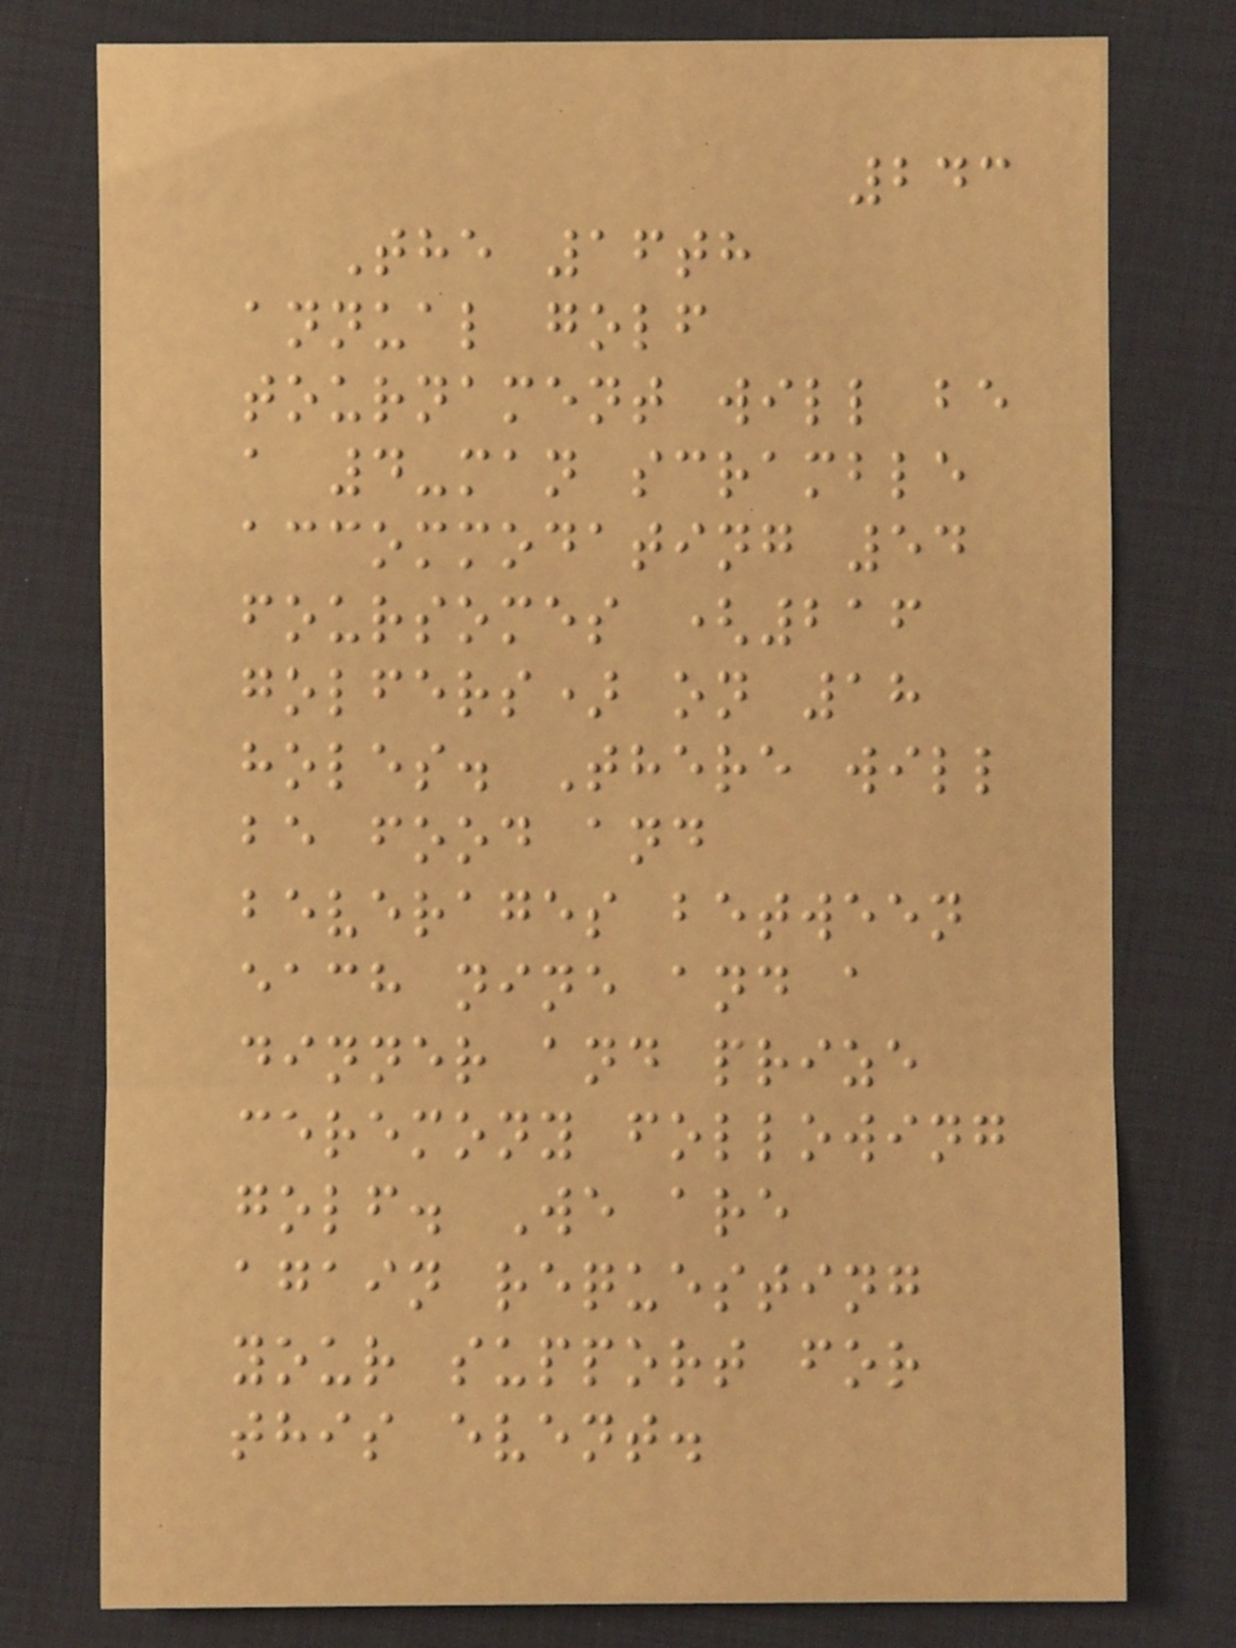243
The 16th
annual golf
tournament will be
a 4-man scramble
accommodating 54
foursomes (216
golfers) on 18
holes. There will
be food and
beverages between
each nine and a
dinner and prize
ceremony following
golf. We are
again requesting
your support for
this event.
